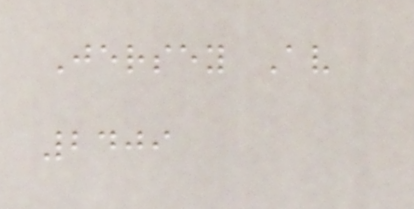Jersey Av
2409
